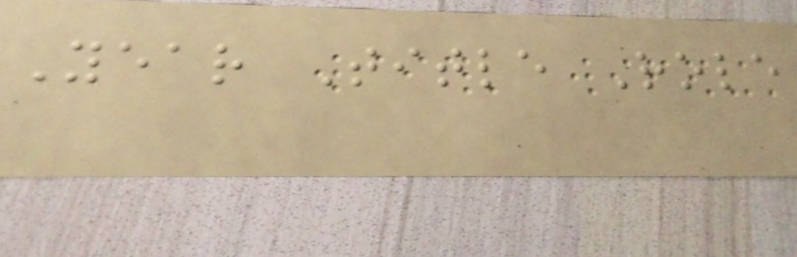Year Title Role
